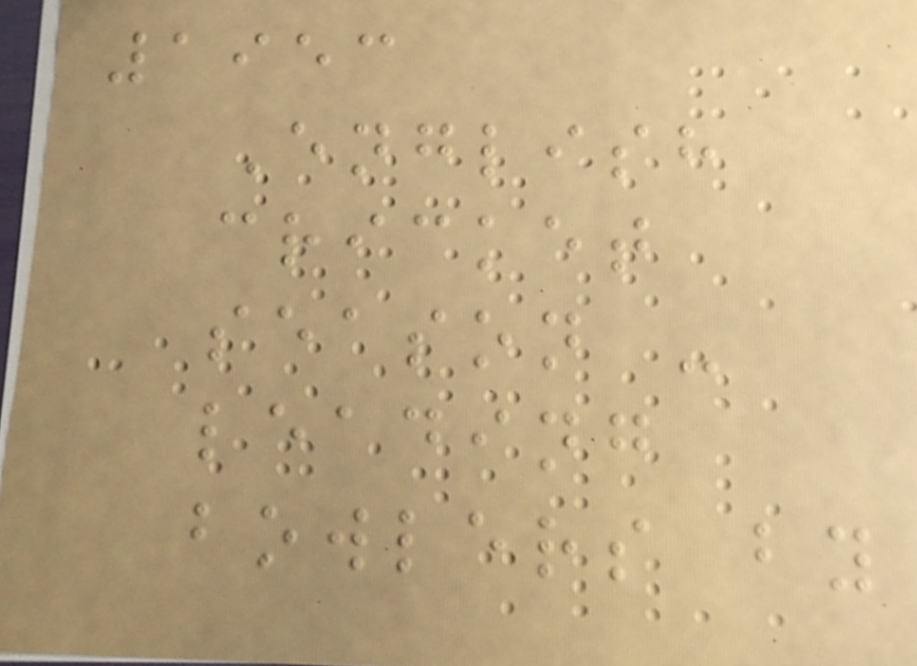1953
English
cricket
season -
leading
bowlers by
